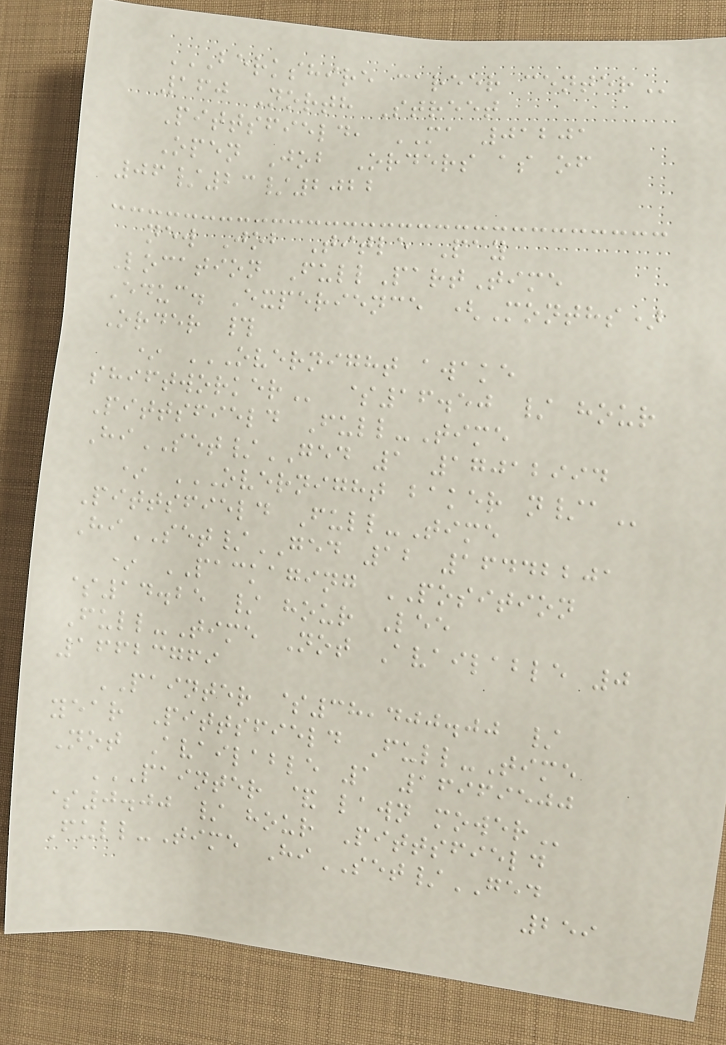BERKSHIRE CAREER CENTER
160 North Street
Pittsfield, MA 01201
Open Job Orders as of
06/23/2022
new Job Title Pay
Location FullPartTime
Educ. Experience (Months)
Order #
* OVERNIGHT AWAKE
SHIFTWORKER $16.50 / hour
Pittsfield Full-Time
HiSET/GED 1 17012994
* OVERNIGHT BAKER N/A
Pittsfield Full-Time
HiSET/GED 12 16442201
* PACKAGING POSITION
$14.25 / hour Lee
Full-Time Not Available 0
16623769
PAINTER $38,400.00 /
year Pittsfield Full-Time
Not Available 1 16969500
PAINTER & LAWN MOWER
$0.00 / hour Pittsfield
Full-Time HiSET/GED
259
